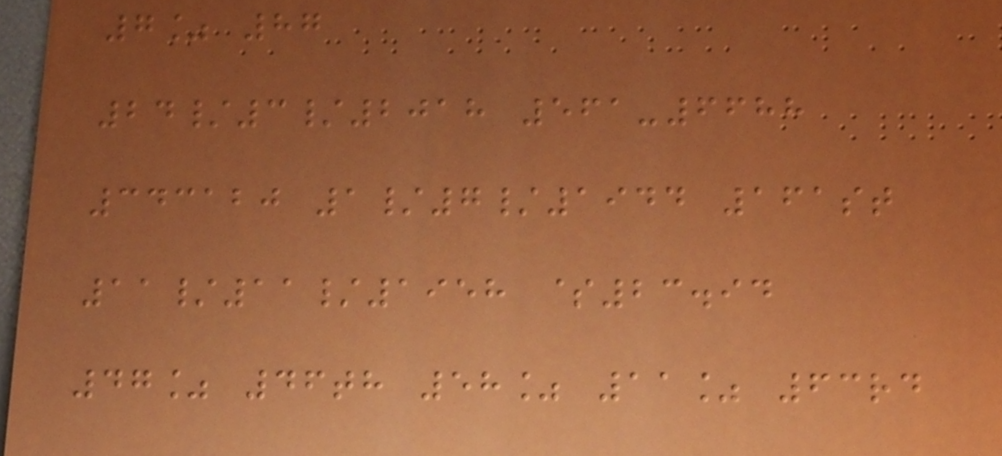7% 87
24/3/2018 561-6688
343120 1/7/1944 161st
11/11/1958 $23.94
47% 46th 58% 11% 63rd
